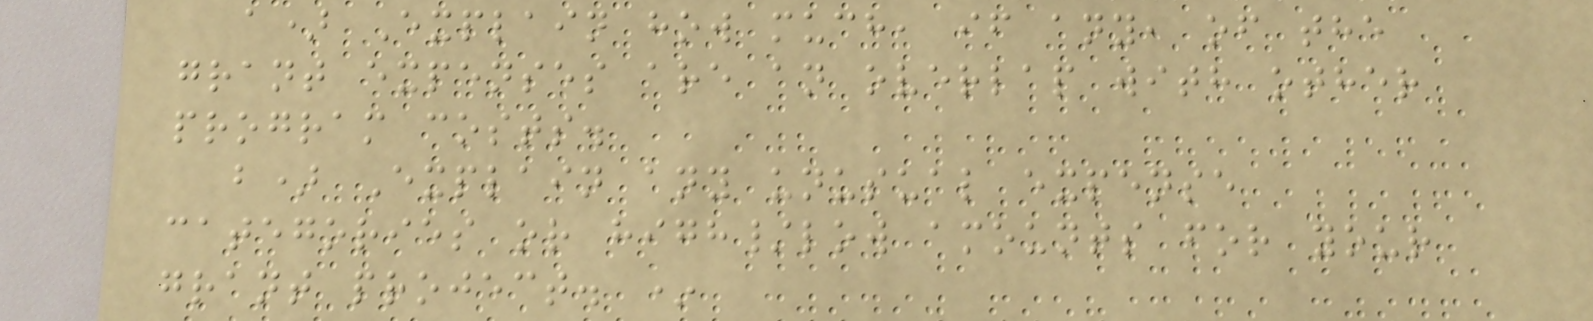a) Explain how much, if any, of the
grant expenses are an overlap with other
program costs.
b) Explain any unusual expense
categories or high/low amounts for your
grant project. *
